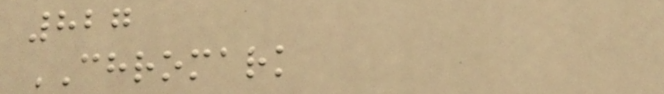827
CHROMARK
